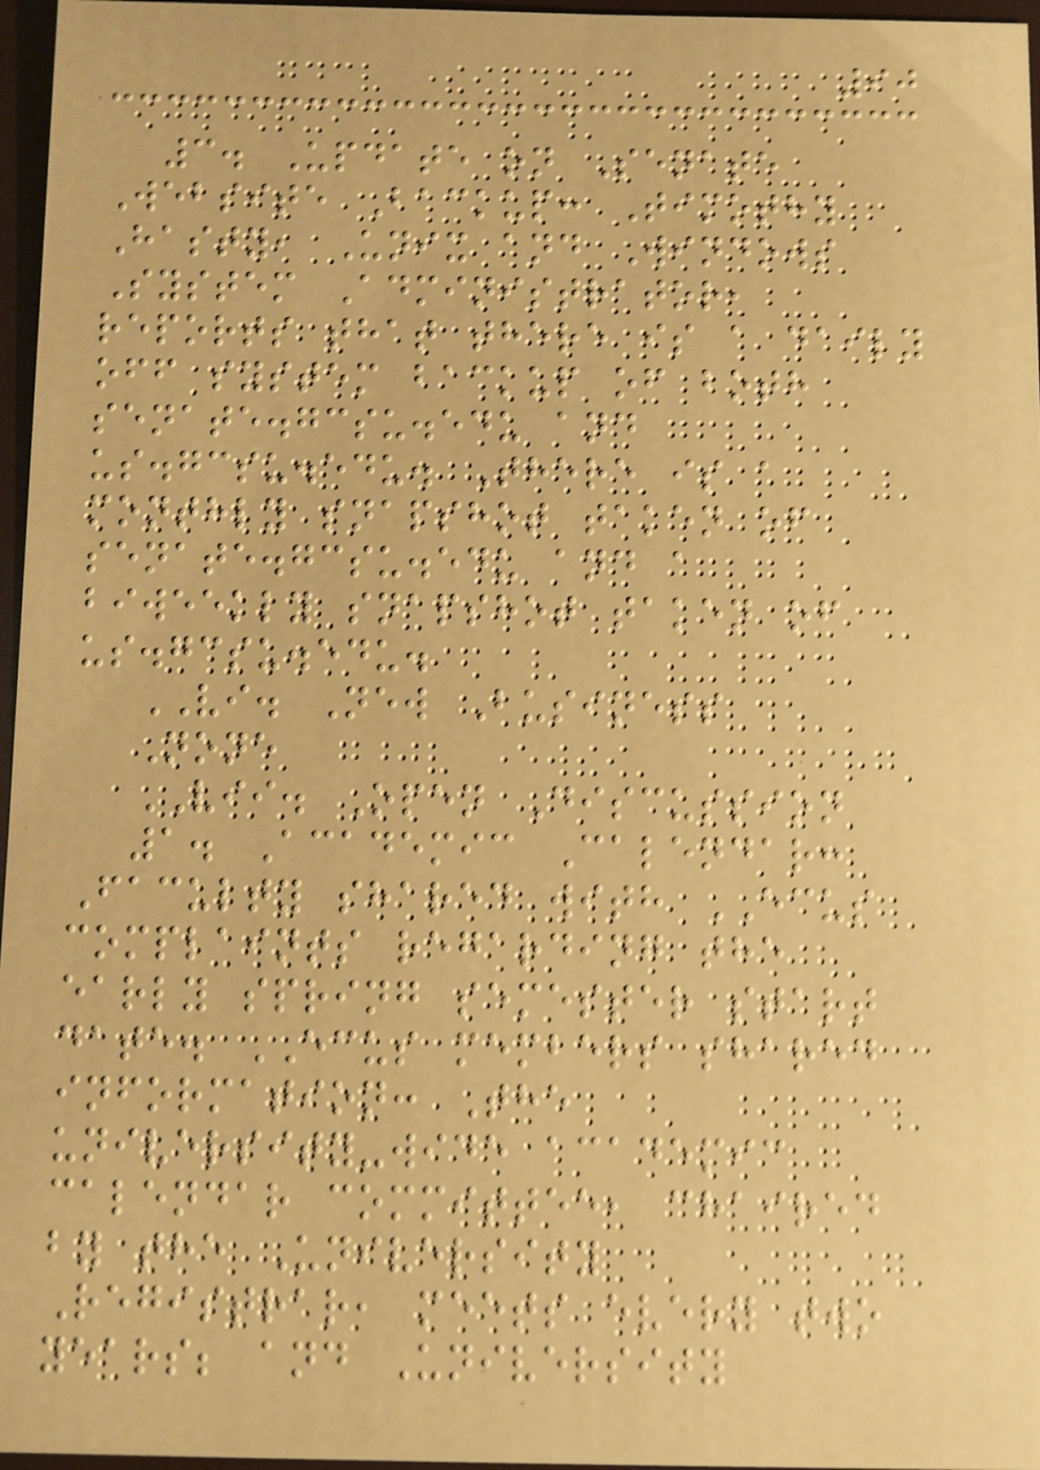90
3. Update on Senate
Website Backup: Timothy
Hasty, Unix and Windows
System Administrator,
reports that there is a daily
off system backup of both
senate.gcsu.edu and
us.gcsu.edu. There is a
monthly snapshot taken of
senate.gcsu.edu and a
biweekly snapshot taken of
us.gcsu.edu.
VI. New Business
None
VII. Open Discussion
1. Academic Calendar:
Faculty shared with ECUS
complaints regarding the
early spring semester start
date. ECUS members shared
information: The
university-wide academic
calendar committee, chaired
by the University
Registrar, meets every two
years; and University
